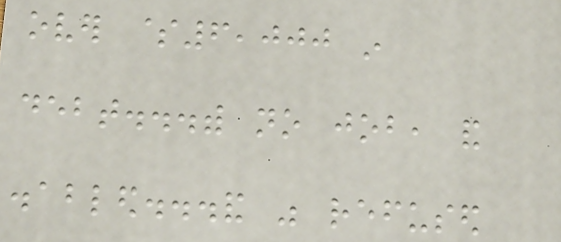over $6,000 in
debt...with no job, and
disabled...and was refused
